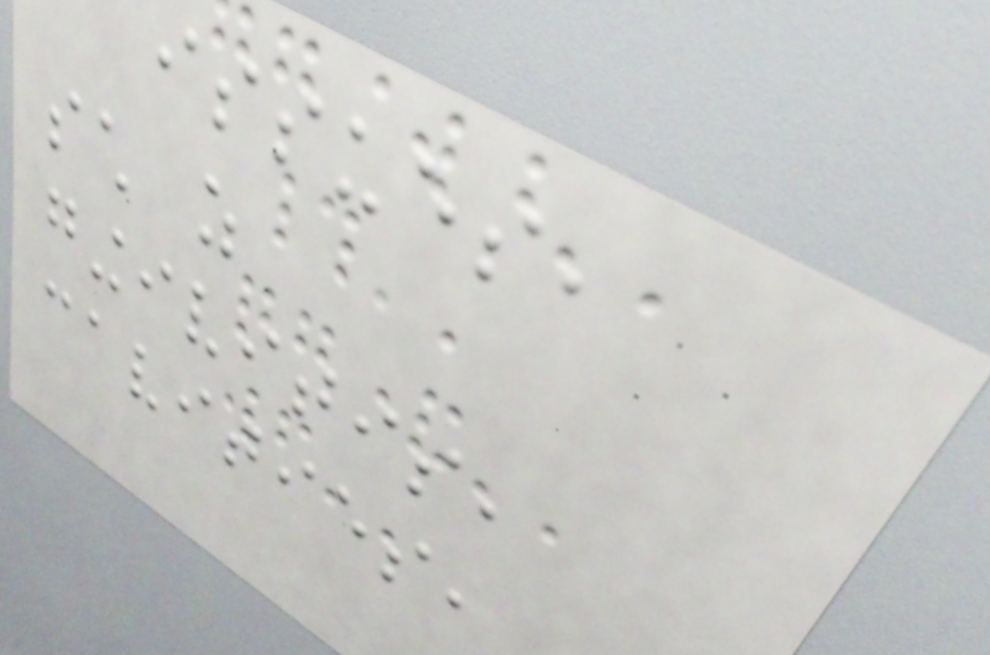issues,
such as
gingivitis,
cavities,
